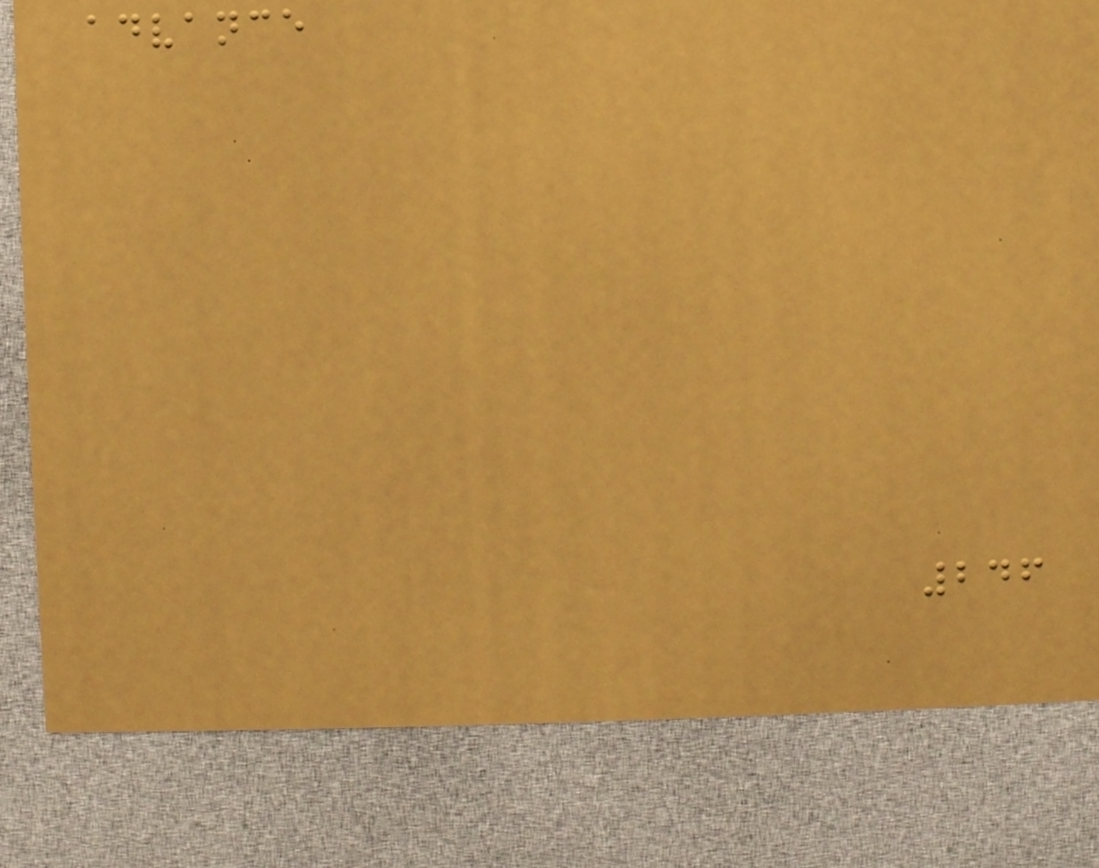advance
246
